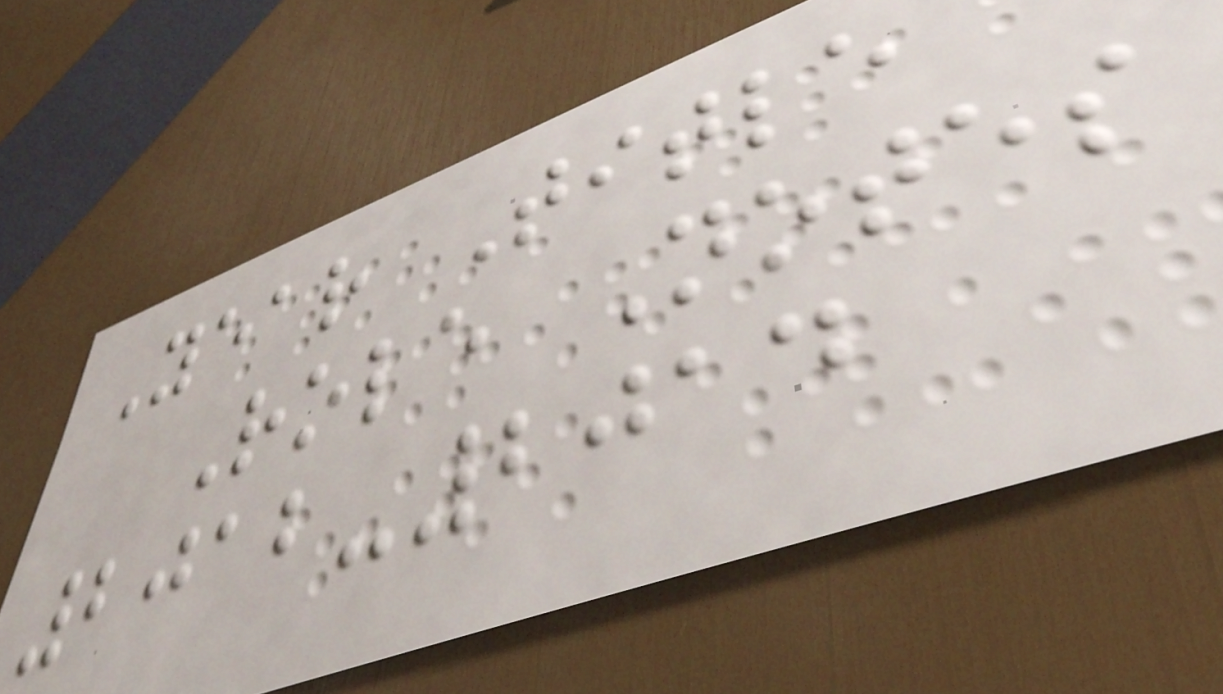Year Title
Role Notes
2012-2014
